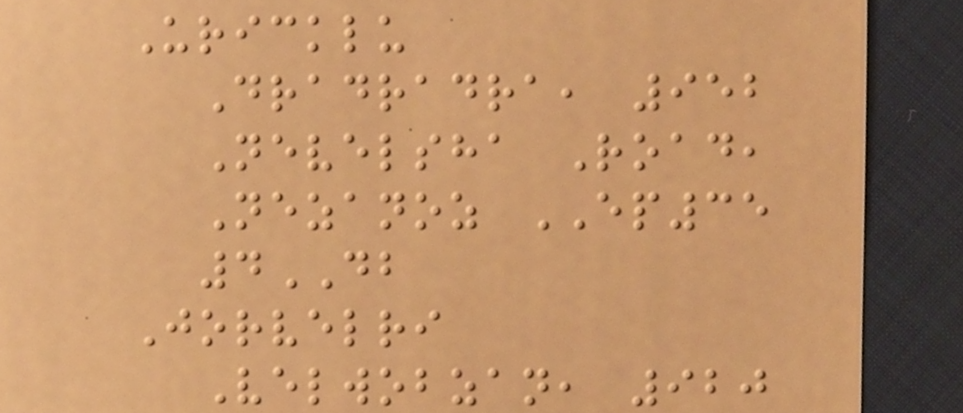Uricklu
Dradradra, 952
Nevelsha Road,
Nezanoz EP35
4DB
Jorvelri
Velwobzan, 920
